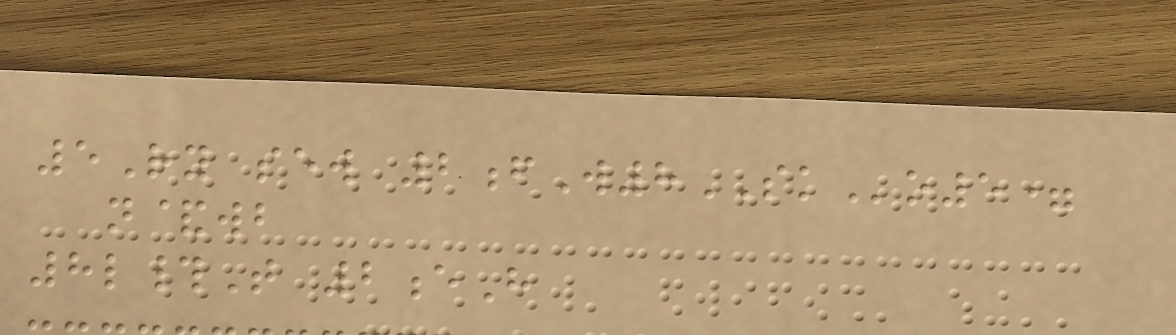5Ry sew 2fW8SKo5=
n&wb
8l#T 2eH
